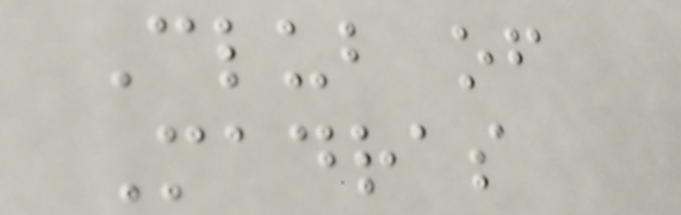Club of
Madras
